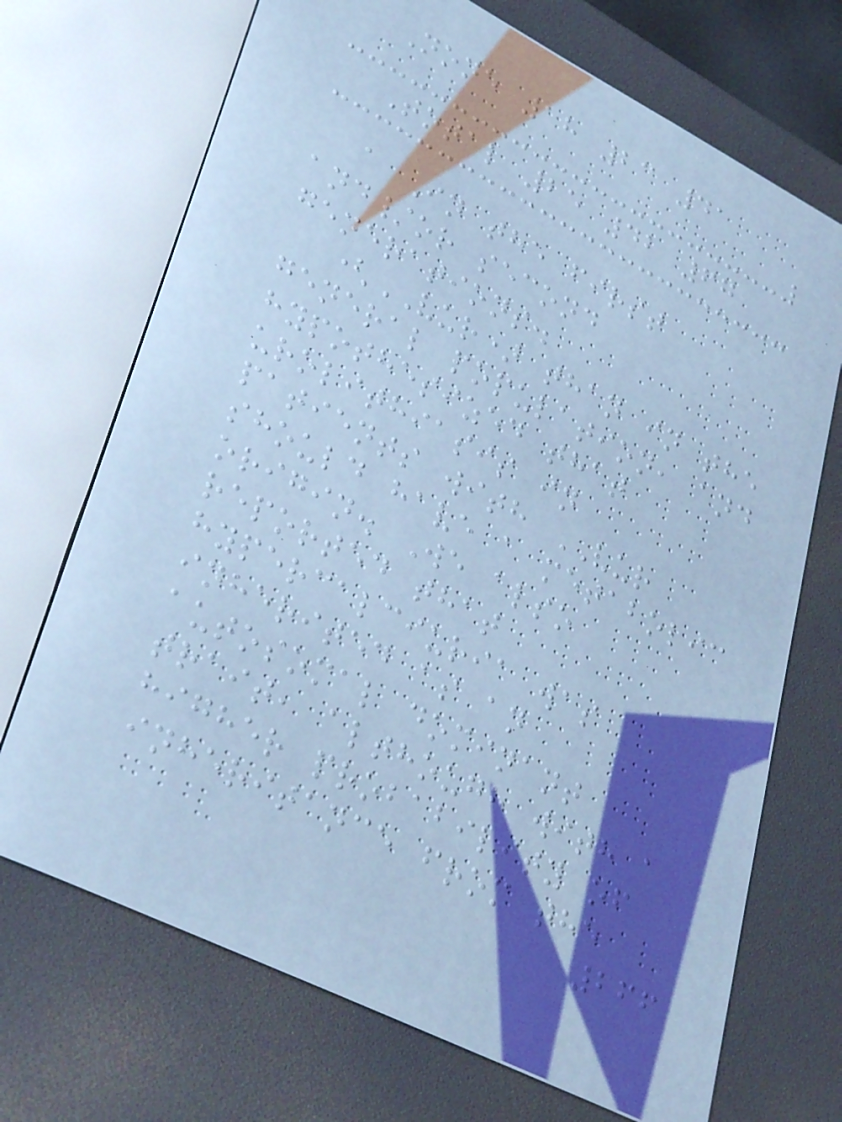None 18 23 41
Total 25 42 67
a In the first
and/or second
generations.
(VUR) than in the
general population, and
hypothesized that
urolithiasis in
patients with VUR
should have a metabolic
origin. We also
reported that
hypercalciuria was
inherited as an
autosomal dominant
trait, although with a
higher probability of
inheritance from the
266
